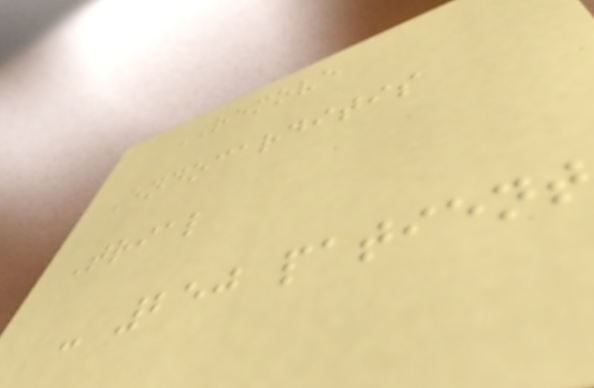REMOVE
Endocarditis
Trial
- 250 patient
